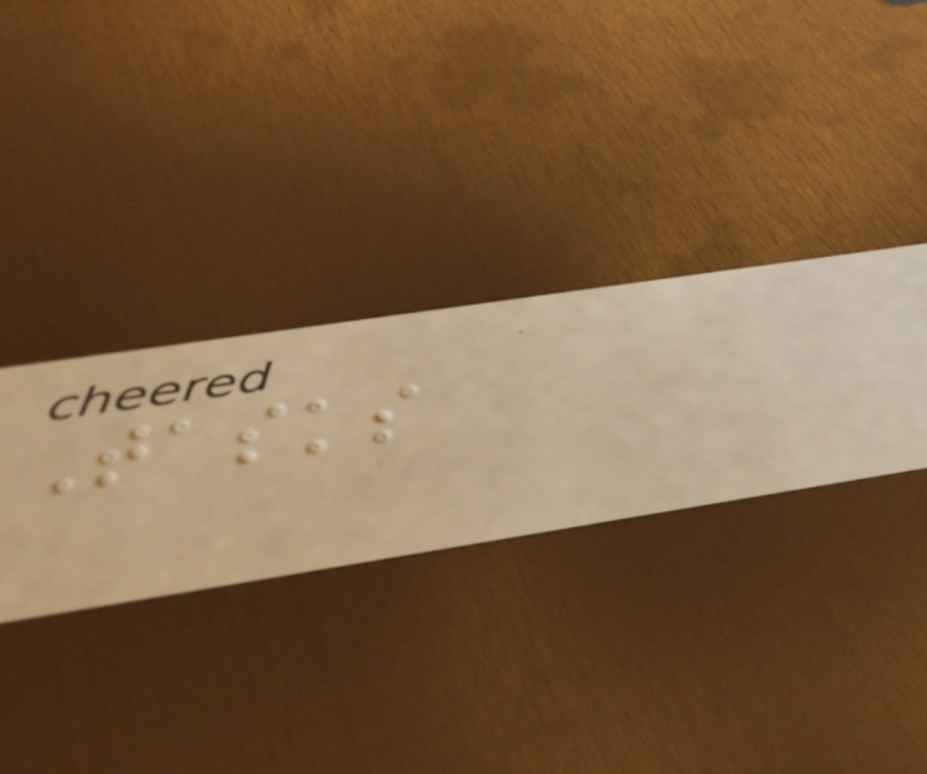Tasks
